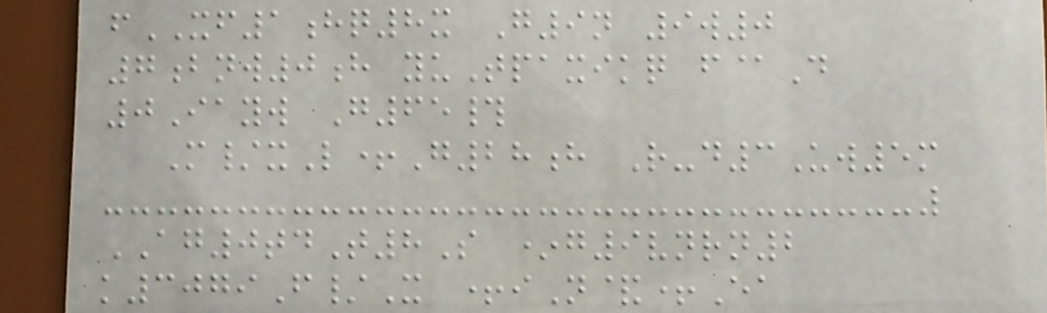fXF1hq8x G9n 9w0
7bnw0h yuTpaxikq f@D
0Iayw G65#
M/xL+G28h R-d3Uw5m
AG0tdT8S *g9vnrn2
k3079F/X +iN&+Ea
